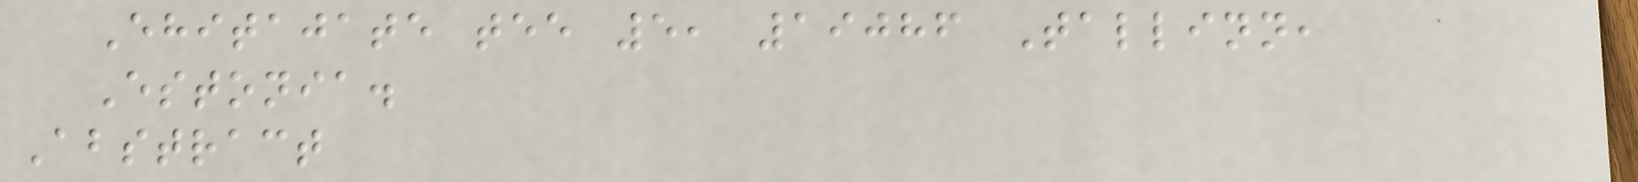Ehitajate tee 5, 19086 Tallinn,
Estonia.
Abstract
